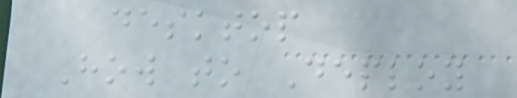desktop
How to Deploy
